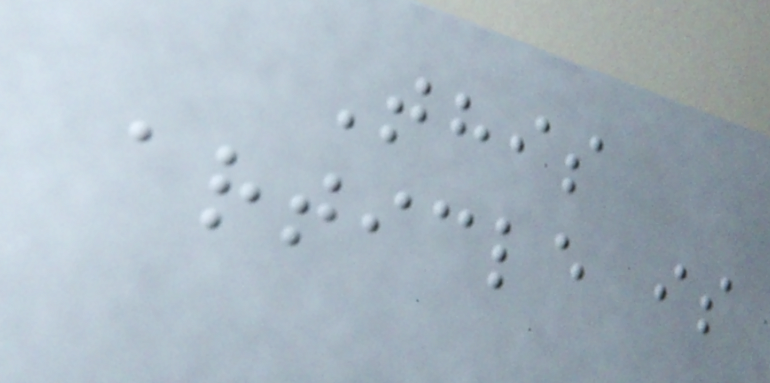This
article is
